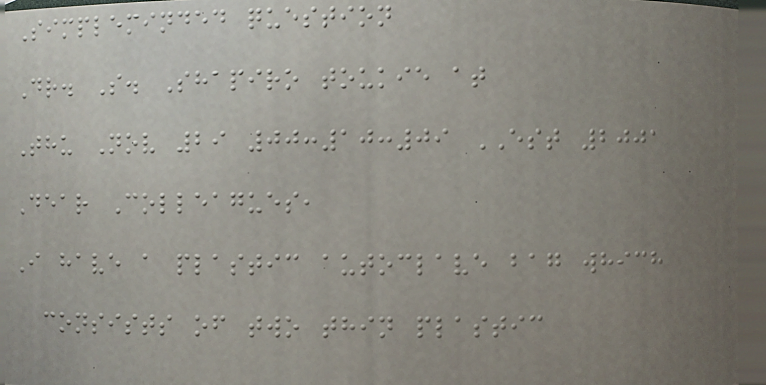Simpleminded question
Dr. S. Shapiro toukie at
Thu Nov 29 00:10:09 EST 2001
Dear Colleagues,
I have a plastic autoclave bag which
consists of two thin plastic
